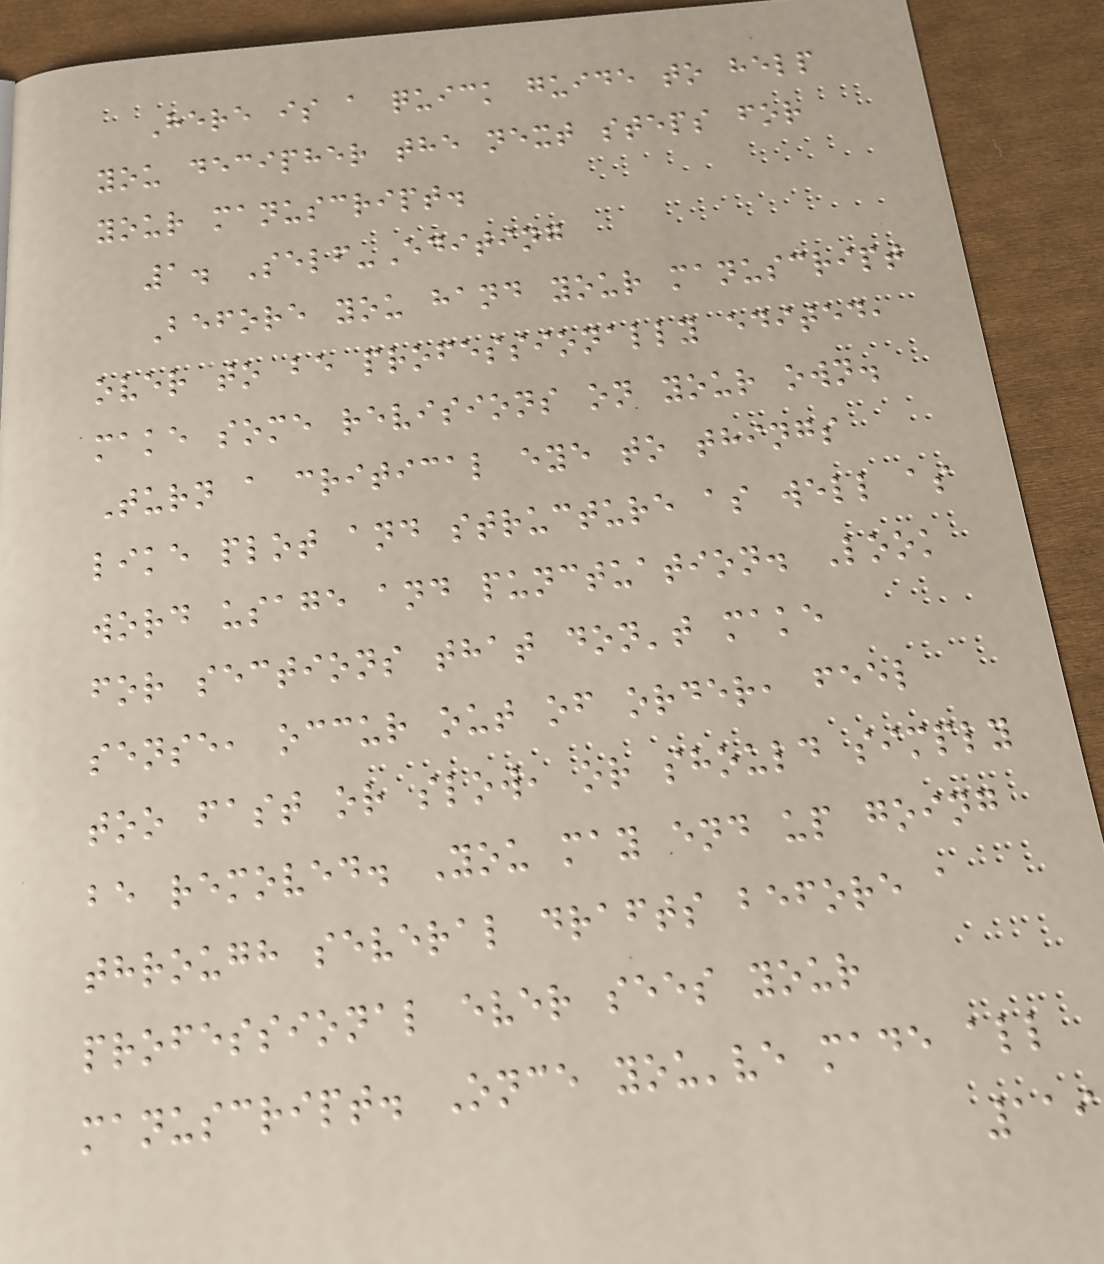Here is a quick guide to help
you decipher the next steps for
your manuscript.
1. Self-Editing
Before you hand your manuscript
over to be professionally edited,
make some revisions on your own.
Turn a critical eye to things
like plot and structure as well as
word usage and punctuation. Look
for sections that don't make
sense, occur out of order, feel
too fast or slow, or should simply
be removed. You may end up going
through several drafts before a
professional ever sees your
manuscript. Once you've made all
119
